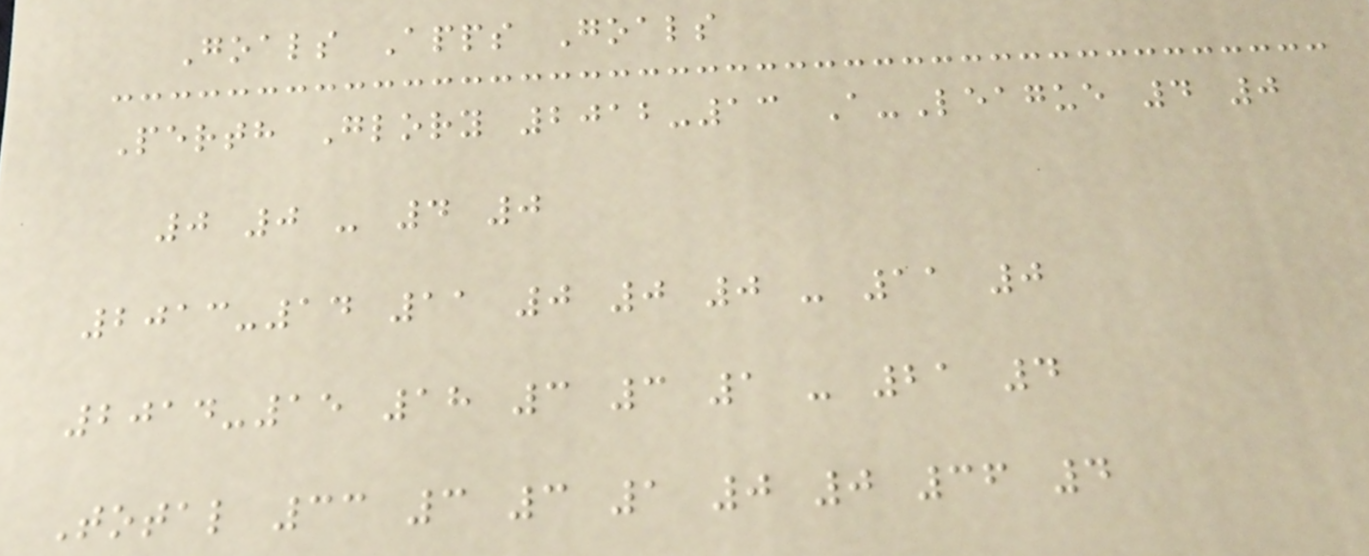Goals Apps Goals
Perth Glory 2012-13 A-League 4 0
0 0 - 4 0
2013-14 11 0 0 0 - 11 0
2014-15 18 3 3 1 - 21 4
Total 33 3 3 1 0 0 36 4
